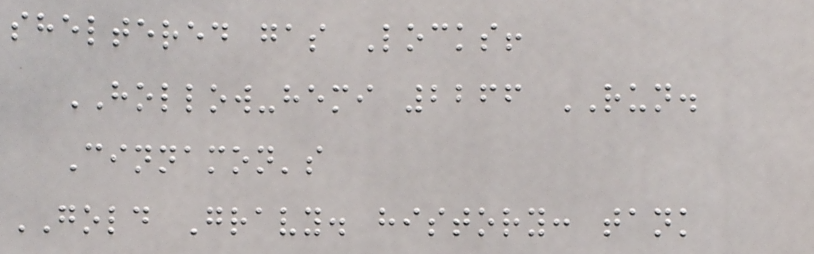sheltered gas Locks!
HOLLOW-hemi 2266 RUN.
Cinnamon's
GOLD Gravy. history: tank
